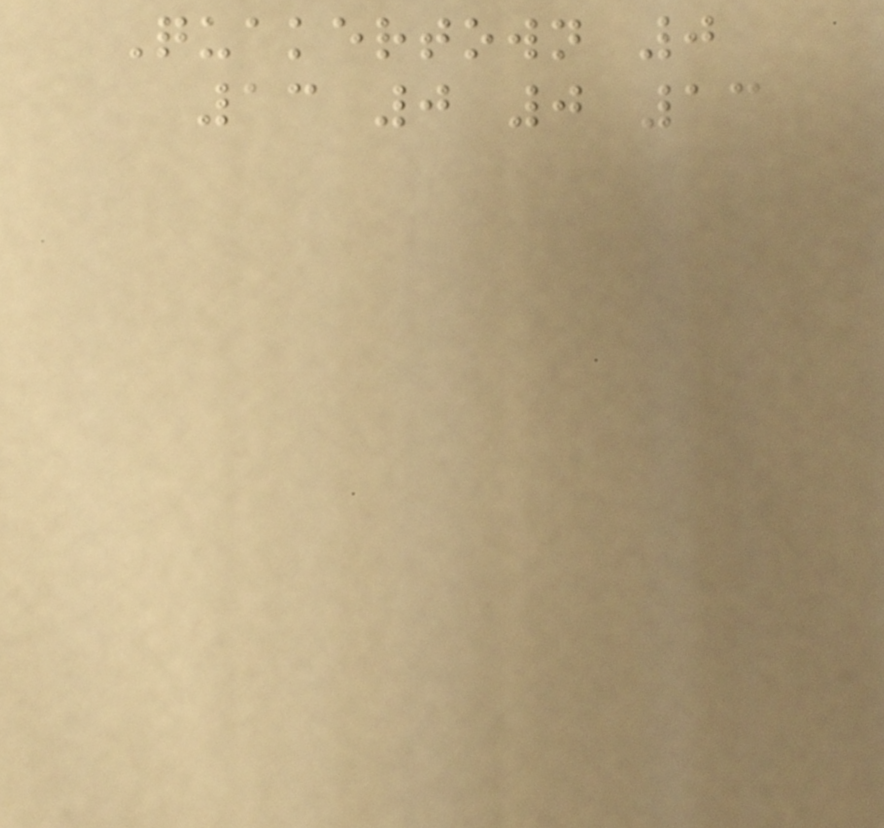Quakertown 0
13 0 0 13
